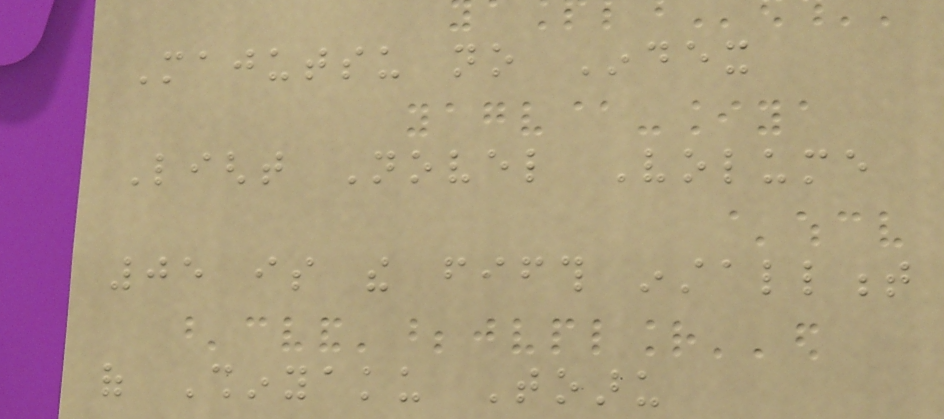Majutsu no Index
Light Novel Volume
05 is the fifth installment
of Shinyaku Toaru
